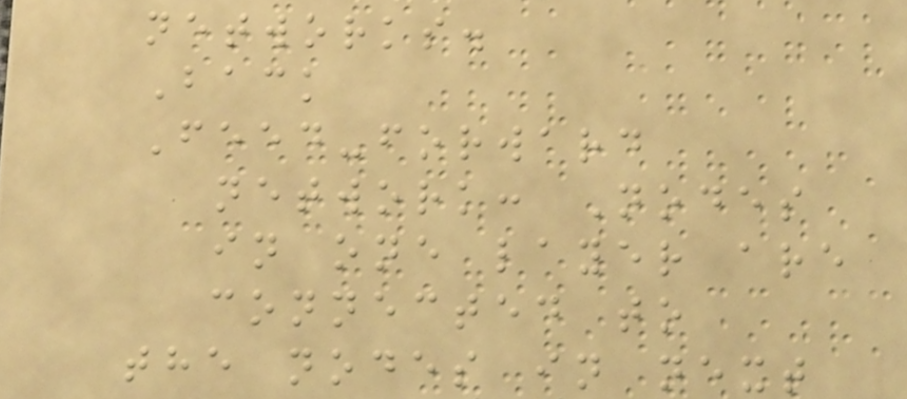networks.
Back
Feed-forward
network: Nodes
in one layer are
connected to
the nodes in next
